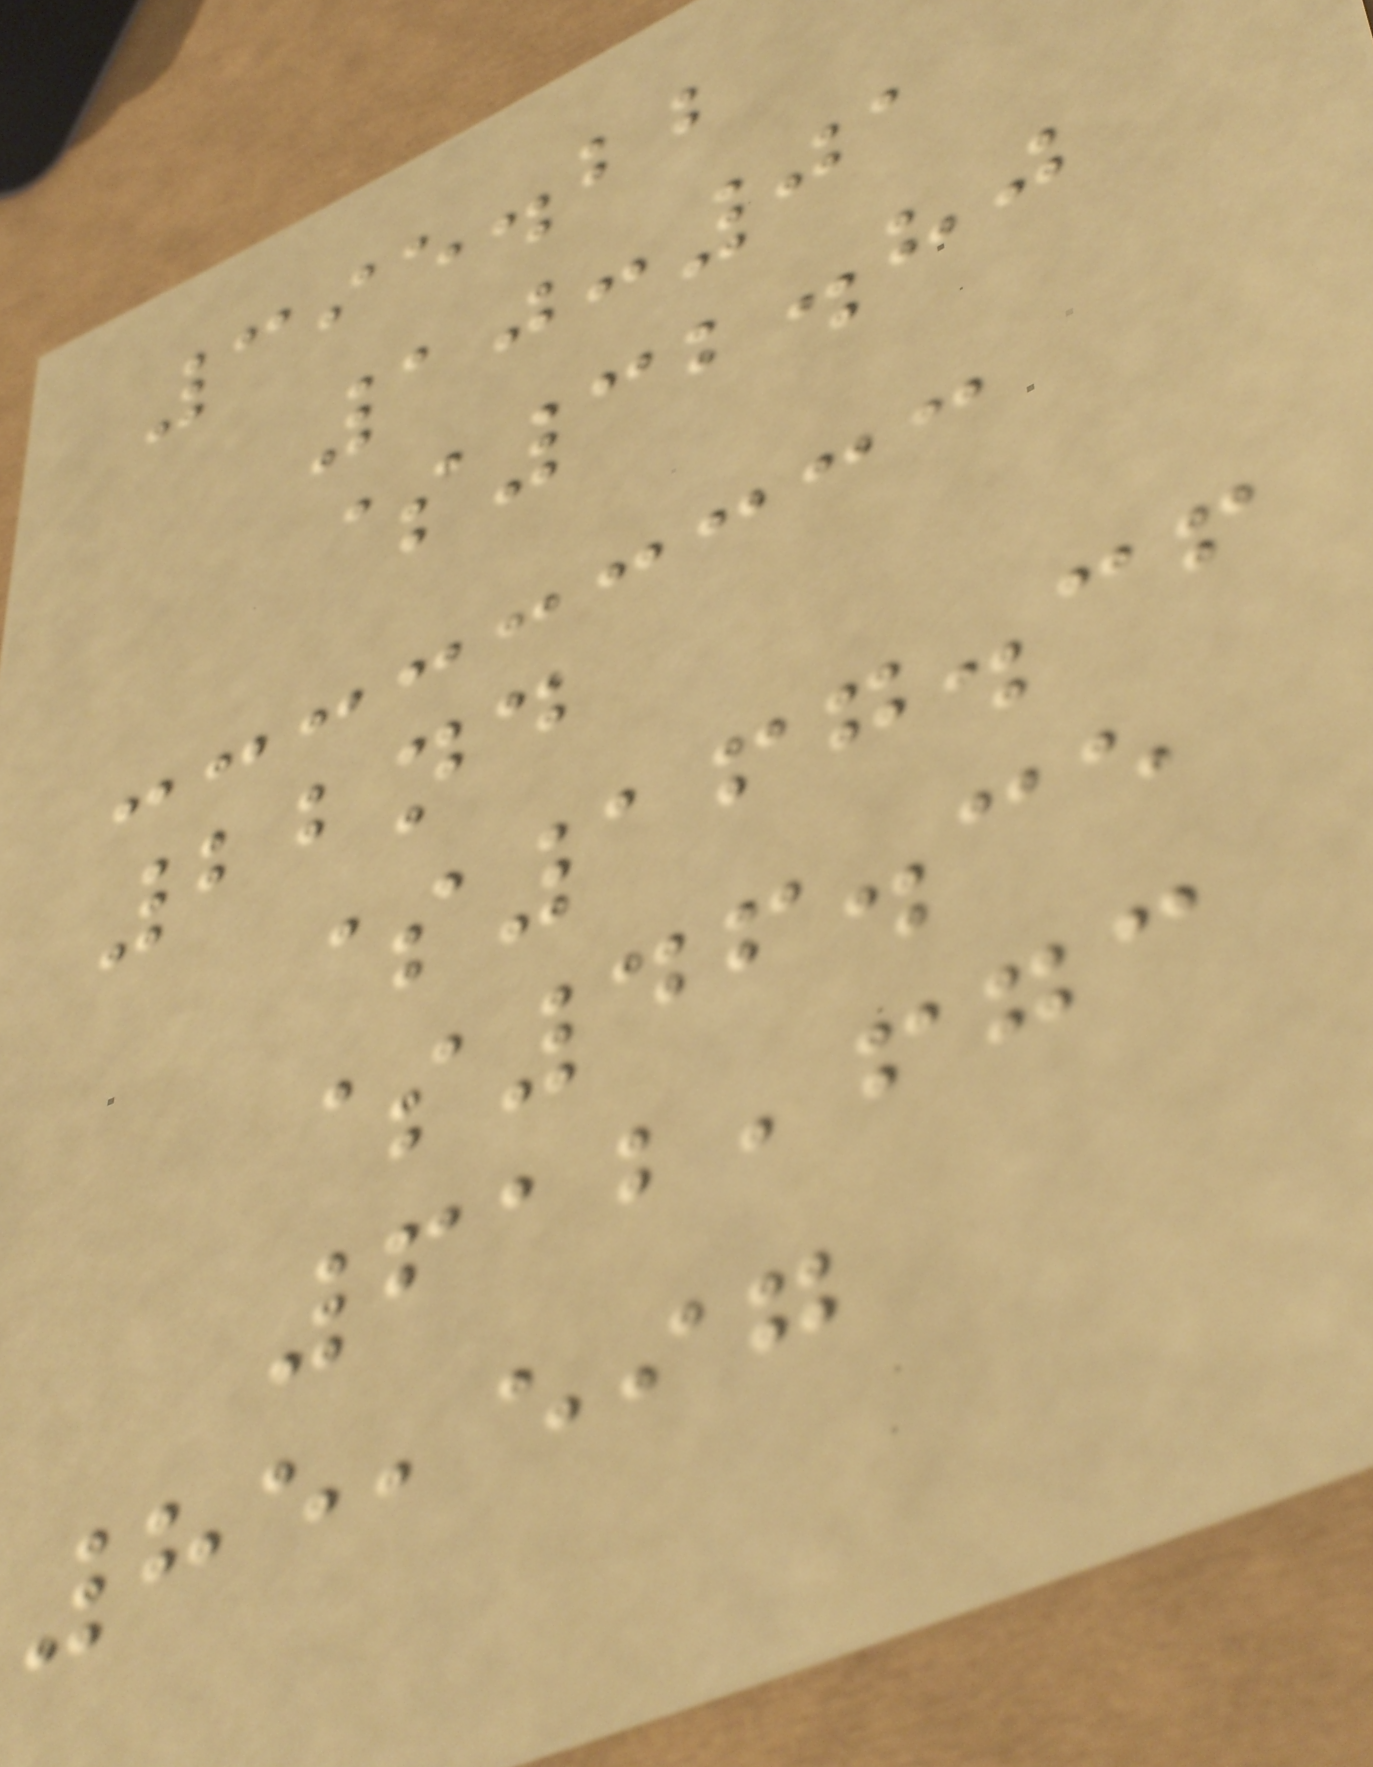395.22
10:01
$32.80
22nd
$167.36
$46.35
612,673
85,597
